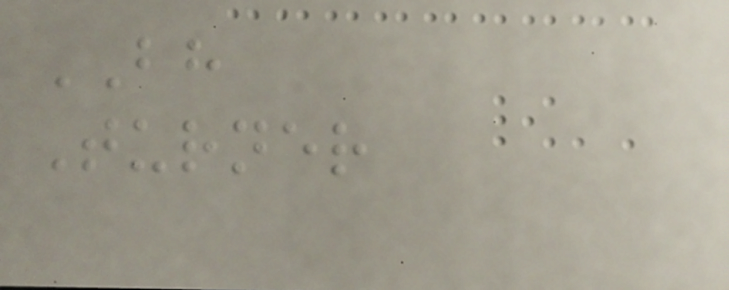BH
Turner
